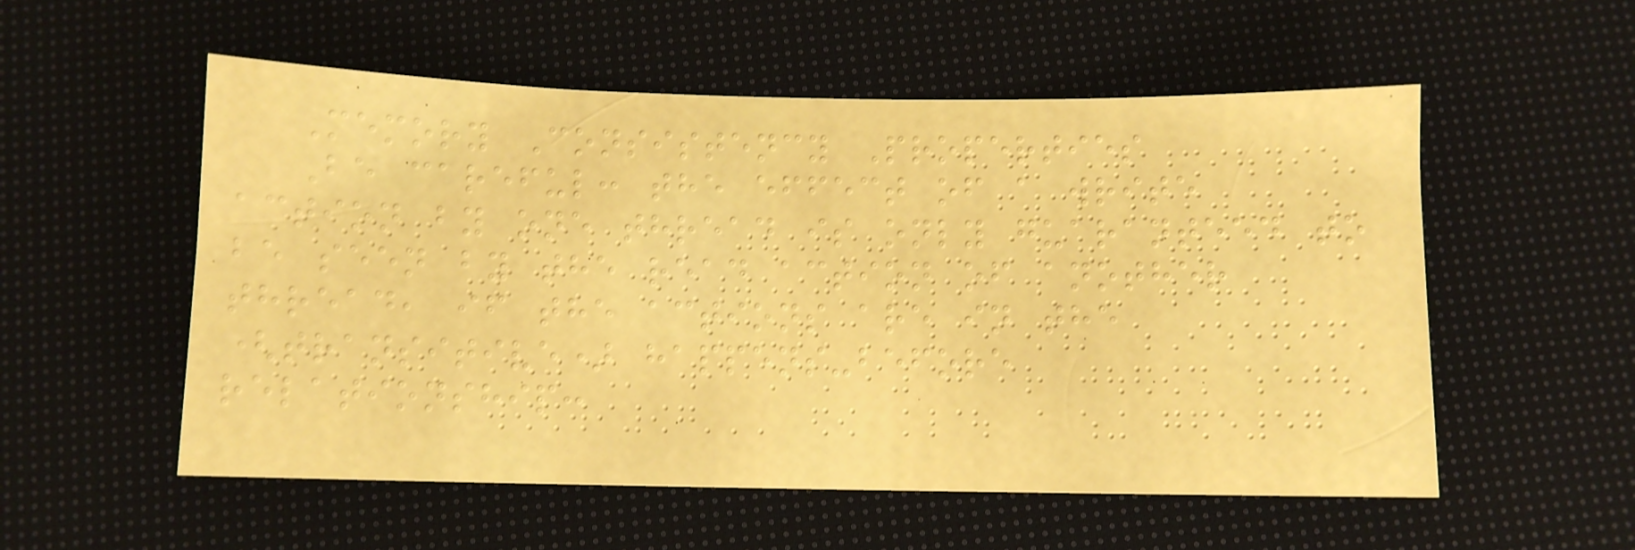Memory Consistency Properties
Be careful: the effect of a write
action by one thread is only guaranteed to
be seen by the read action of another
thread, if the actions are in the
(transitive) happens-before
relationship:
